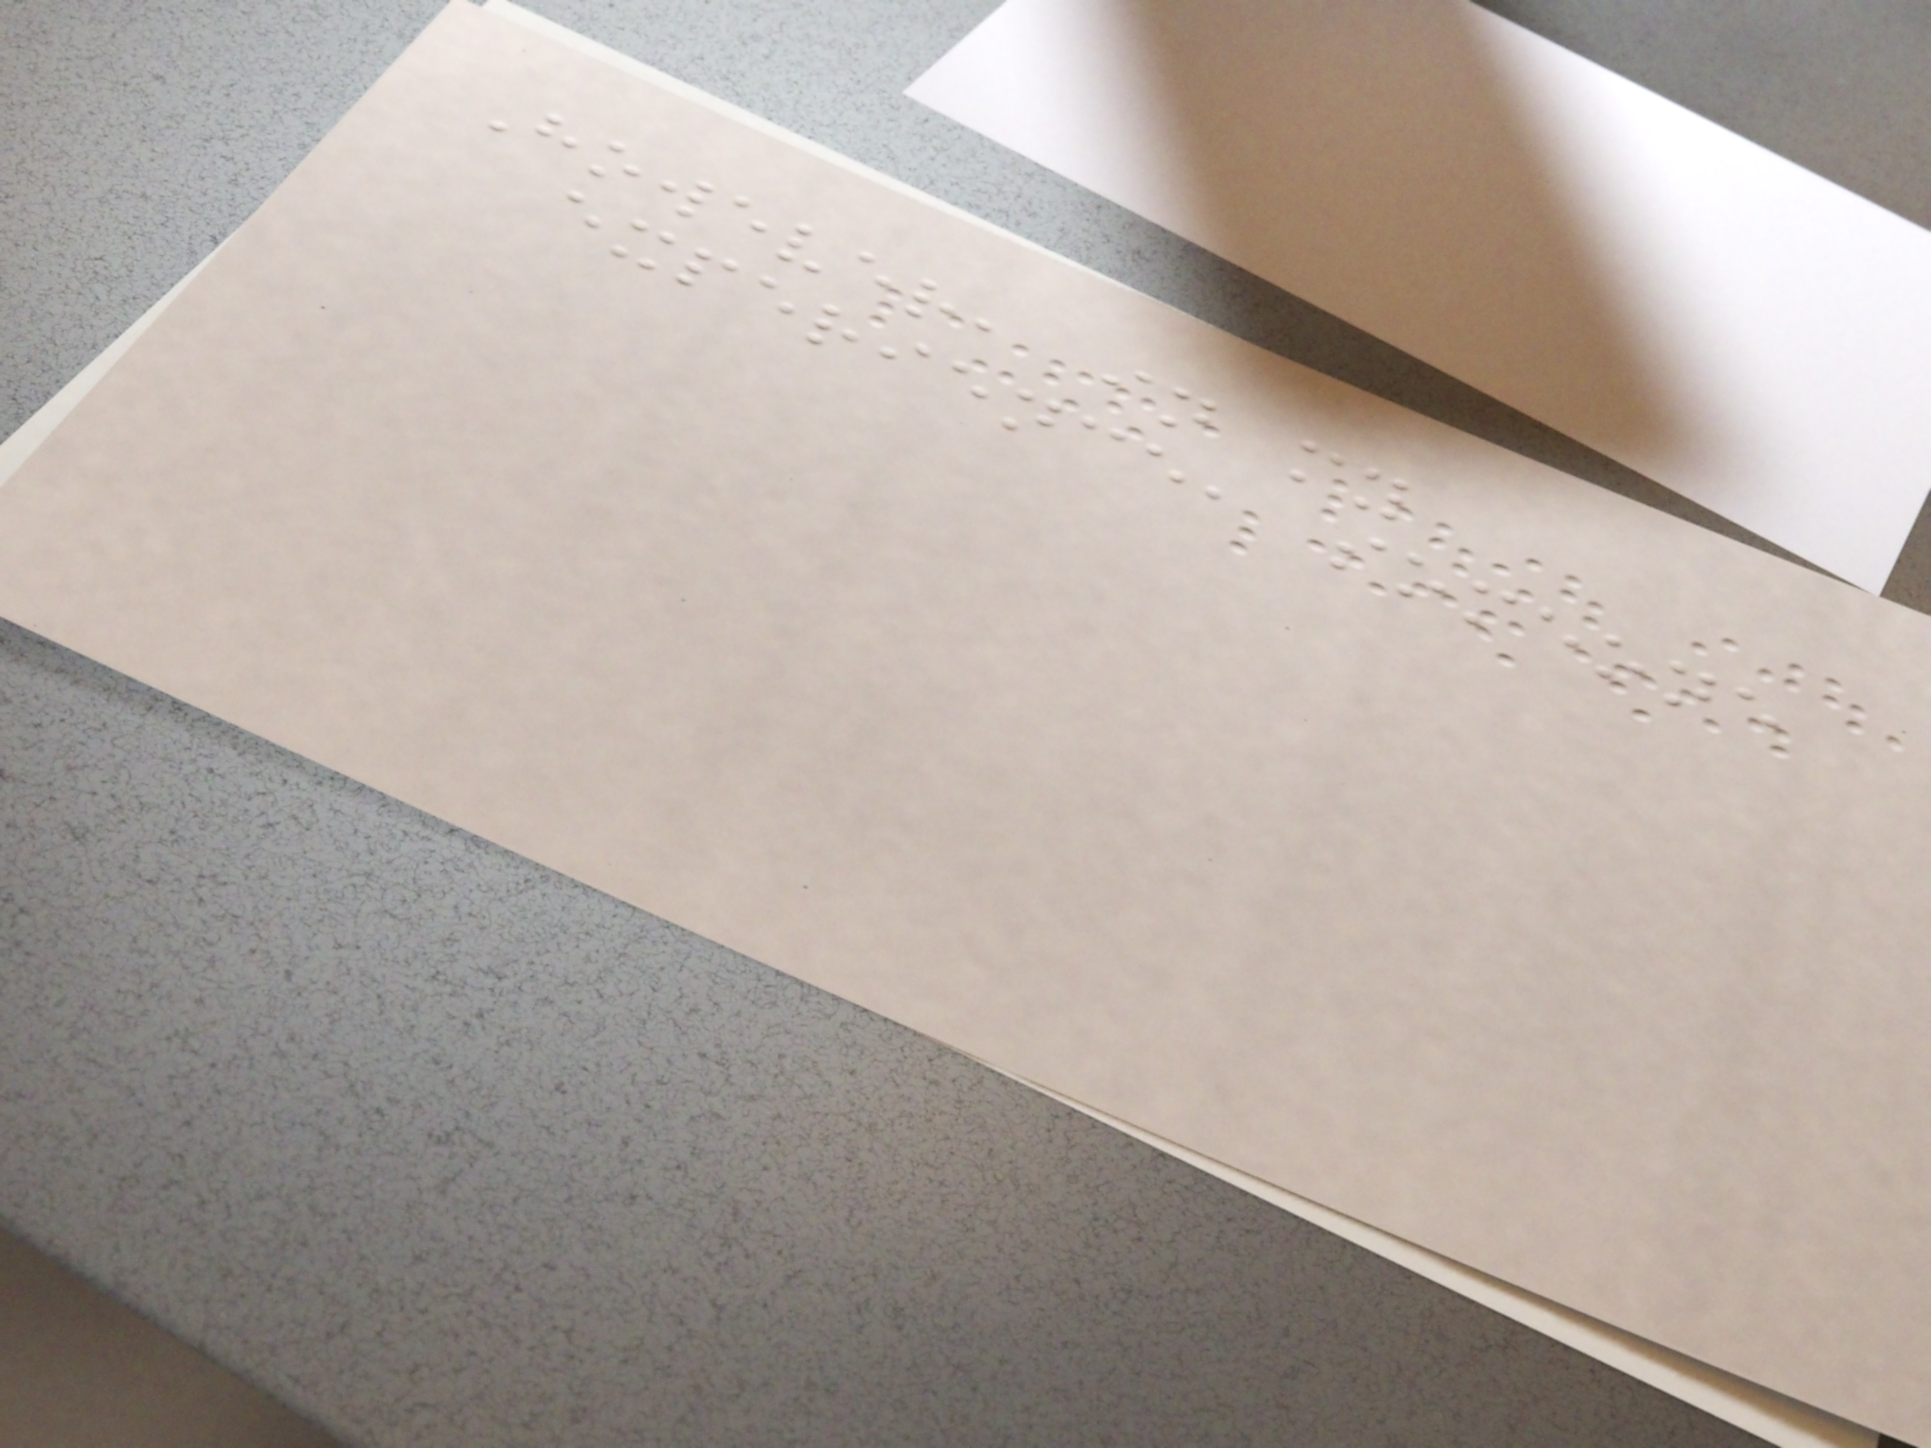However, in my
experience, someone
